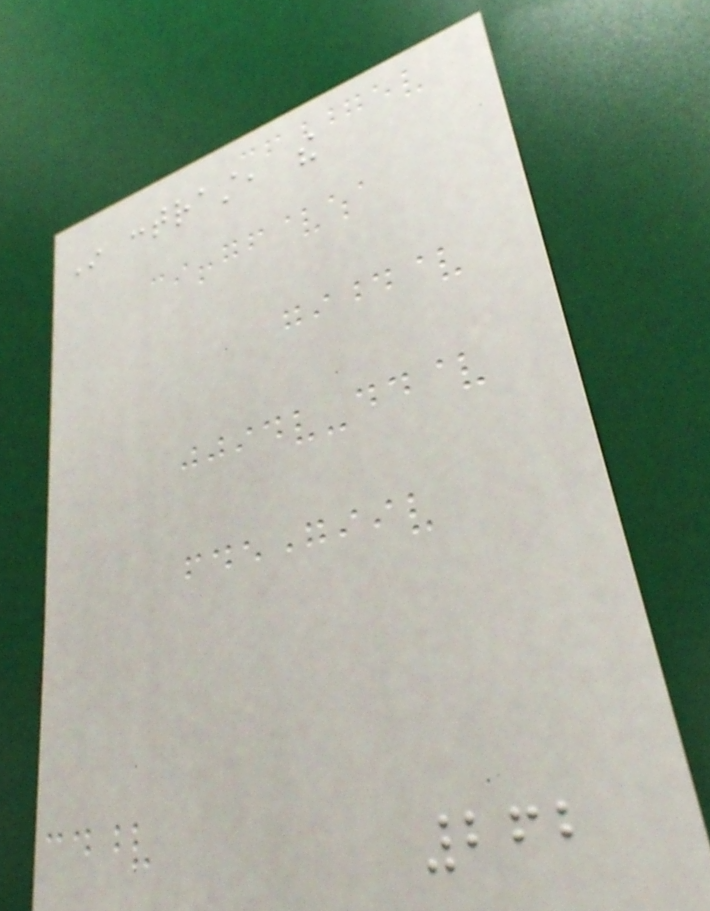In contrast, the
262
